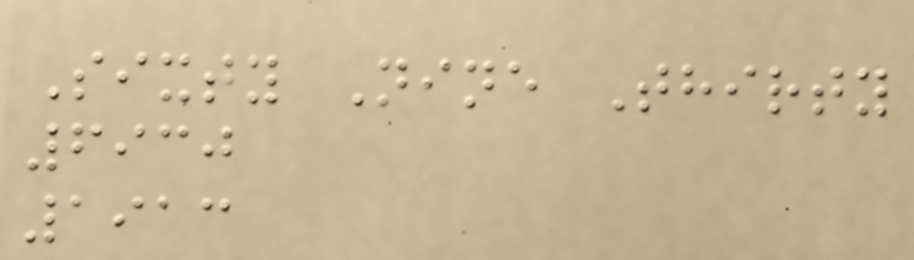Sixty Nine Thirty
6930
1913
